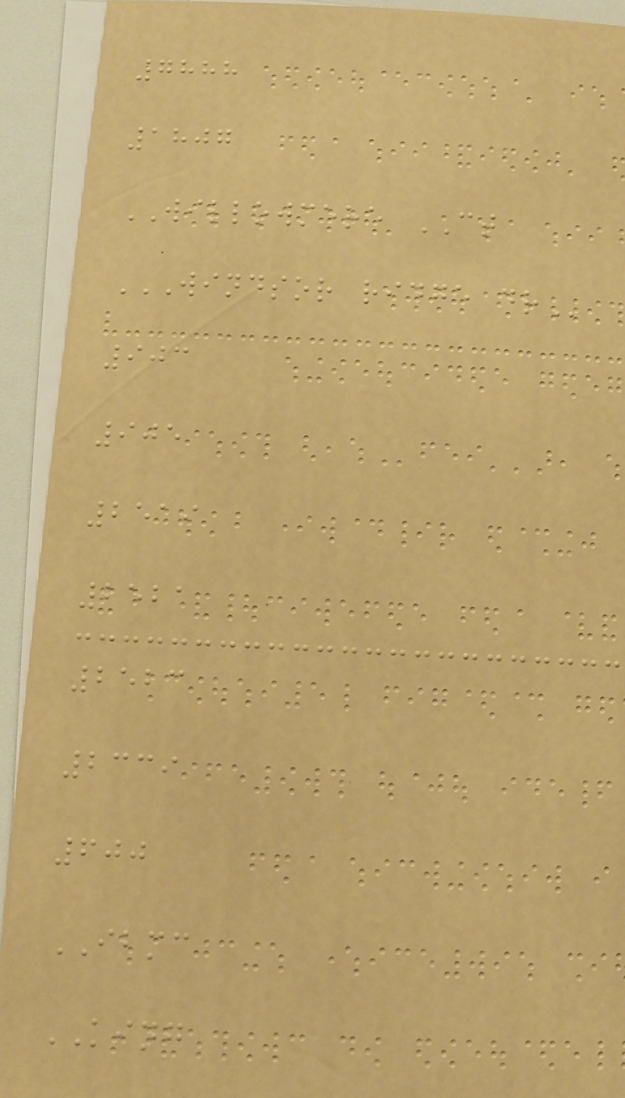7888
1807
WILLOWMERE CT
WINDSOR RIDGE DR
903
905
2519
2521
2523
2339
600
IBMC
KING
